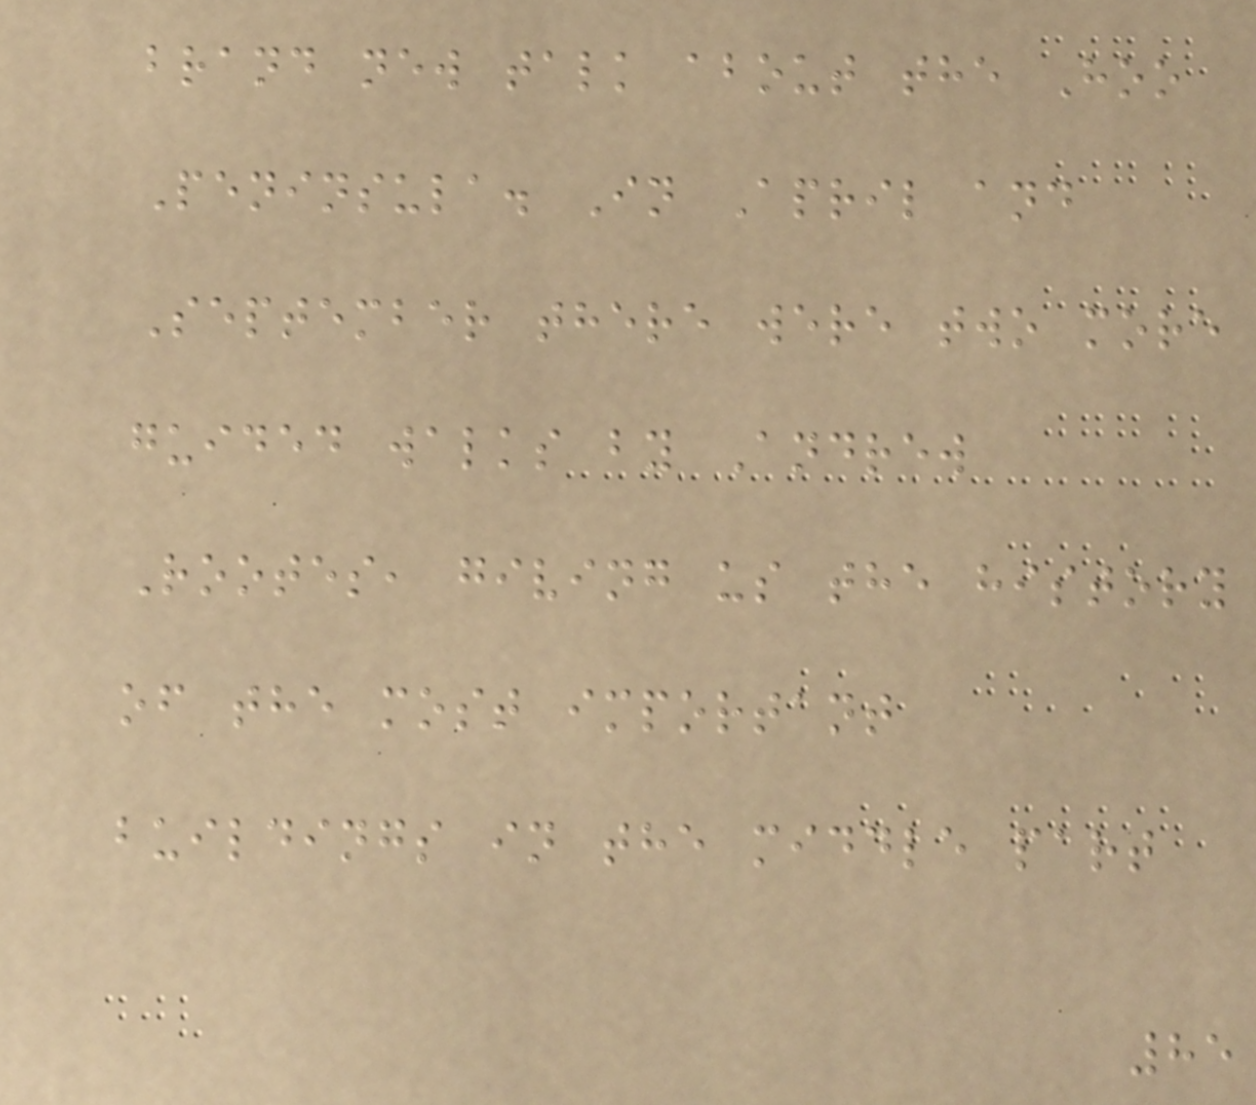brand new talk about the Hoo
Peninsula. In April and
September there were two more
guided walks by Andrew
Rootes, giving us the history
of the most important
buildings in the middle part
85
